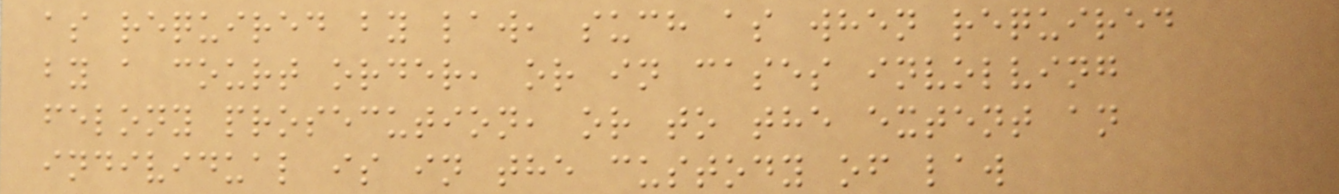as required by law, such as when required
by a court order, or in cases involving
felony prosecution, or to the extent an
individual is in the custody of law
